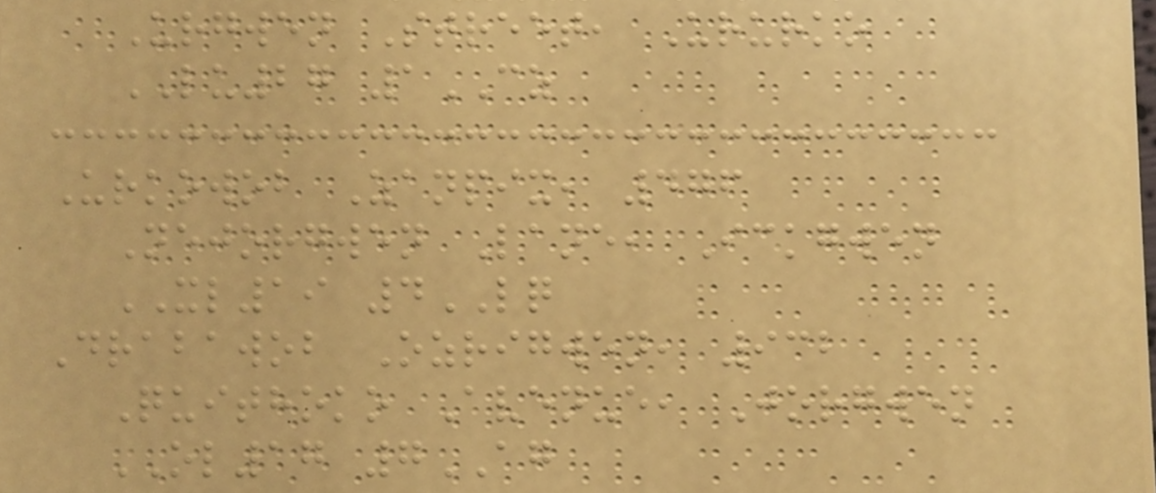Urgwen Street, Ururko
LU27 1CZ
Urkowob Zanpix, 476
Nejorgwen Lane, Ickgwen
XL19 4LQ
Drabawob Ozrigwen, 932
Quithoko Avenue, Jorgwen
OL17 7AG
